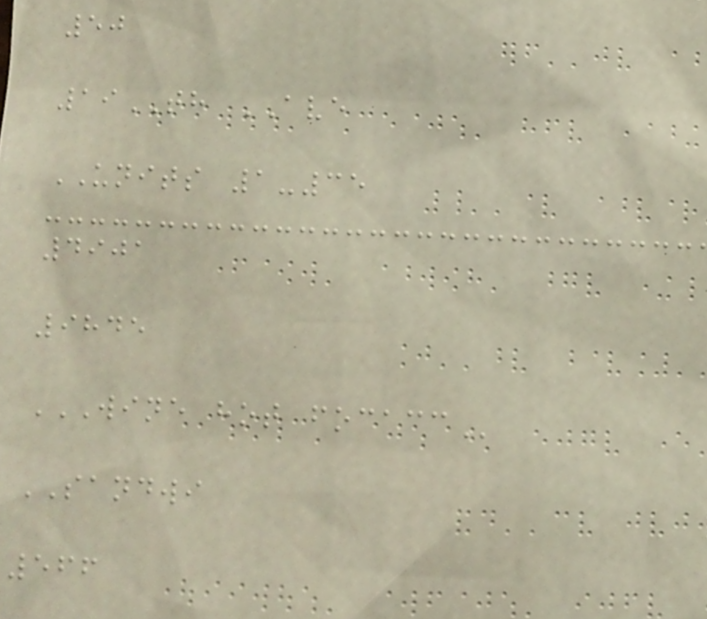50
19TH AVE
UNITS 1-35
4901
9845
WINE HOT FOCACC
SANDWI
566
